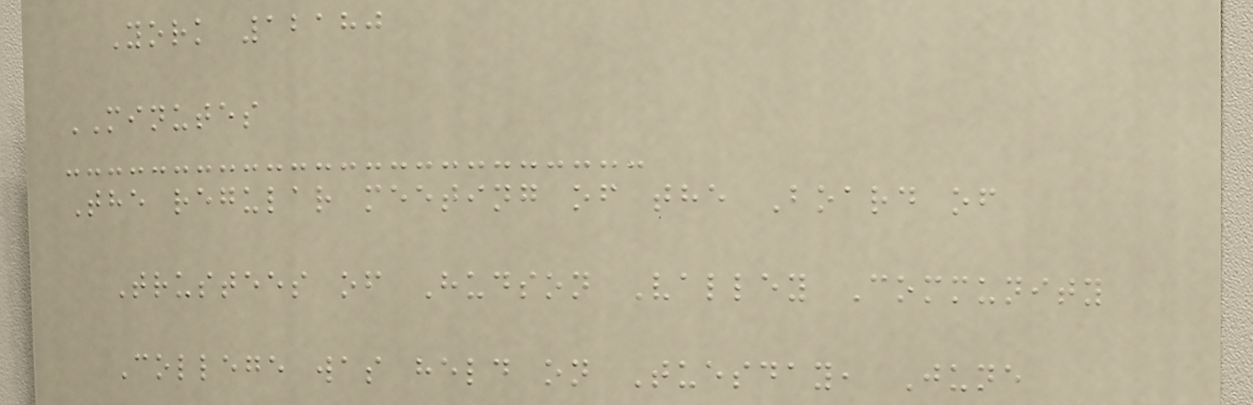York 12180
MINUTES
The regular meeting of the Board of
Trustees of Hudson Valley Community
College was held on Tuesday, June
